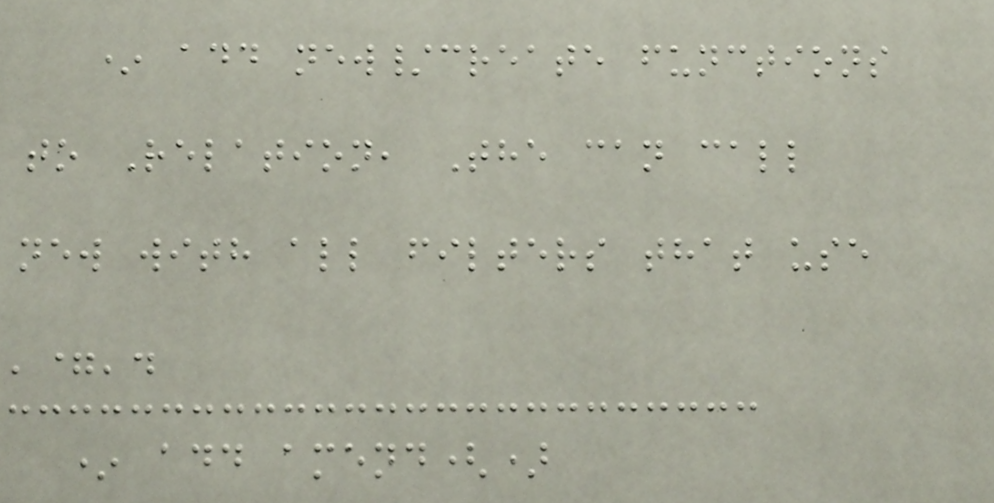* add new/create functions
to Relation, The can call
new with all filters that use
'='.
* add amend()
